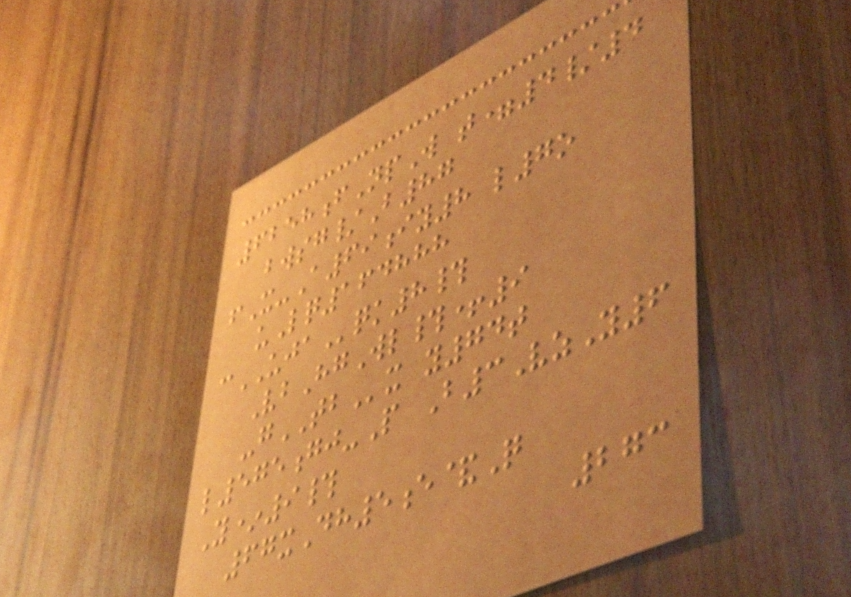6258fNpW t=4/4
bwsg/B87
fX-A69iy8 l7o
uLq164888
cUJAqk8#
VbHgWl#+9
-gTBx y74t
l575gj-P B3VzY6
Y*9#
67xDh5e&Q
273
